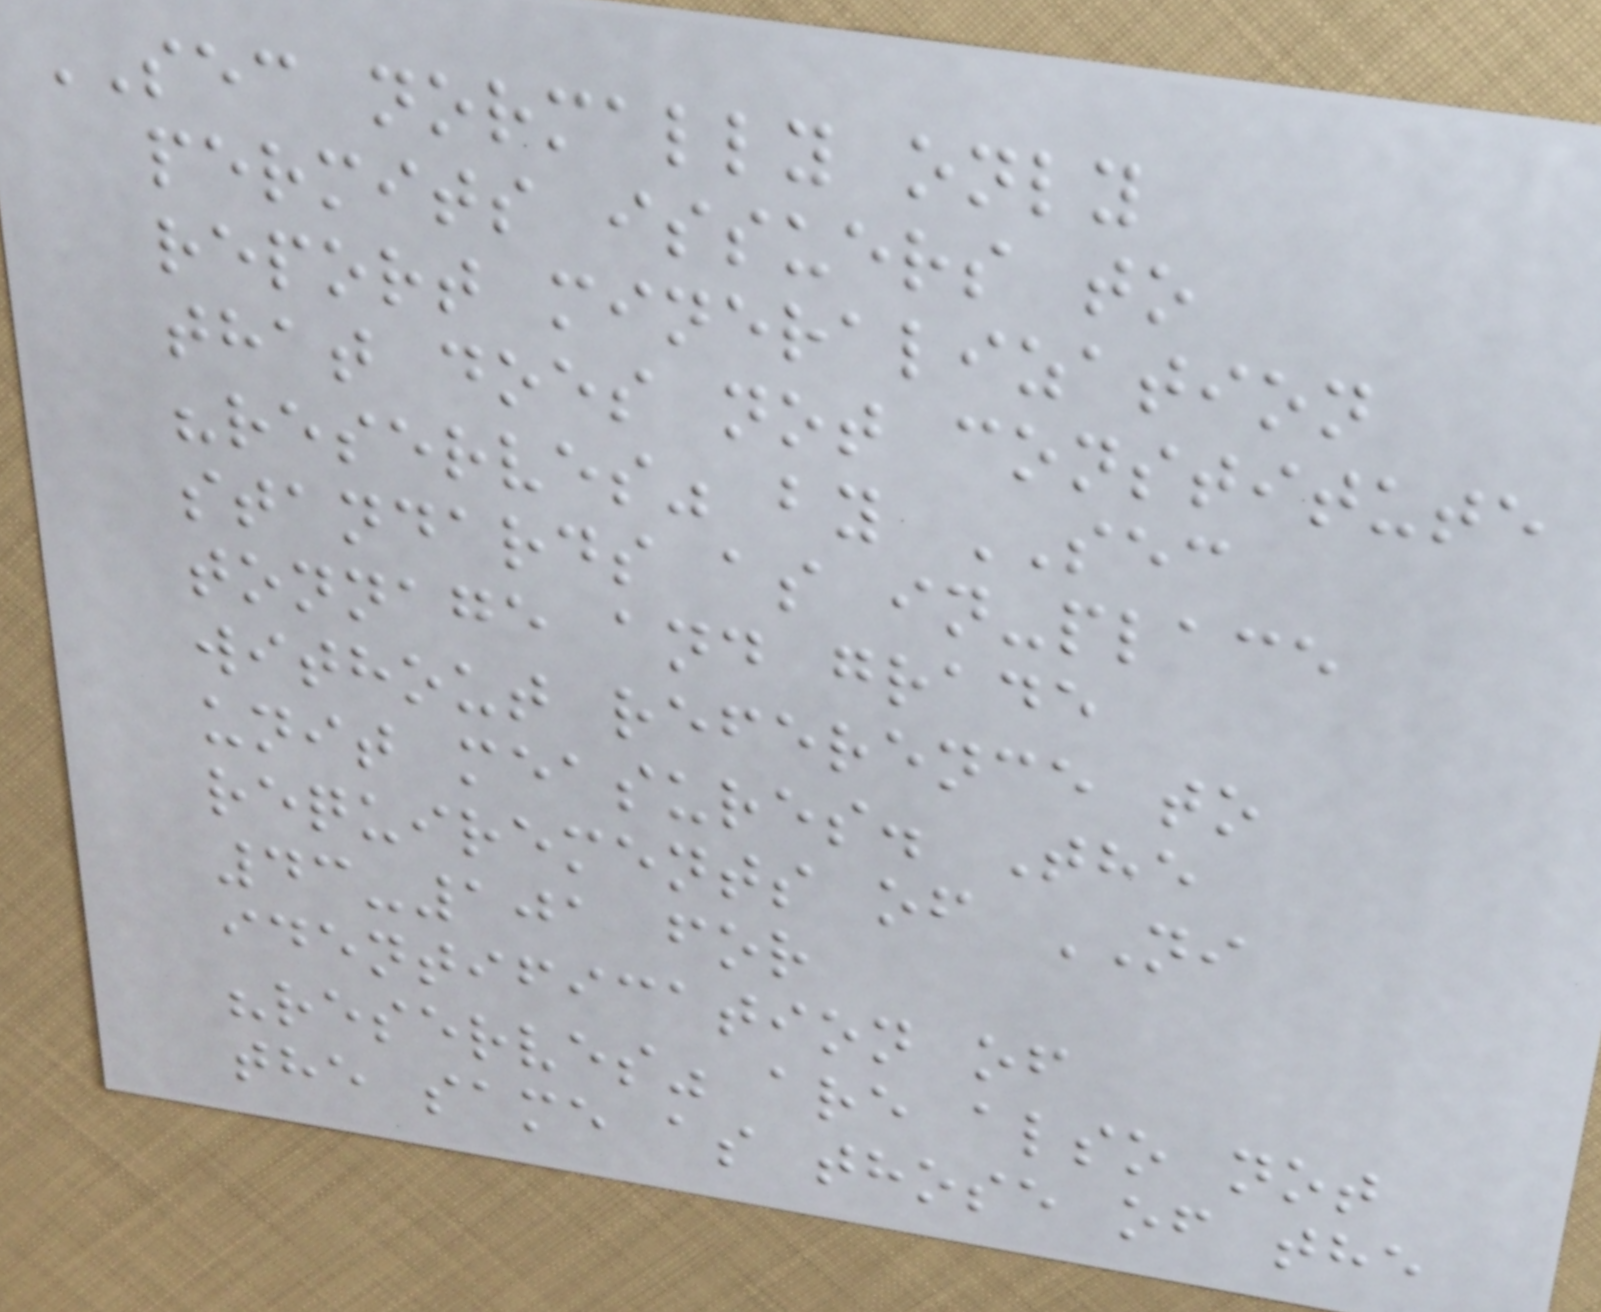SEC normally only
permits issuers to
report mineralization
that does not constitute
"reserves" by SEC
standards as in-place
tonnage and grade
without reference to
unit measures. The
requirements of NI
43-101 for
identification of
"reserves" are also not
the same as those of the
